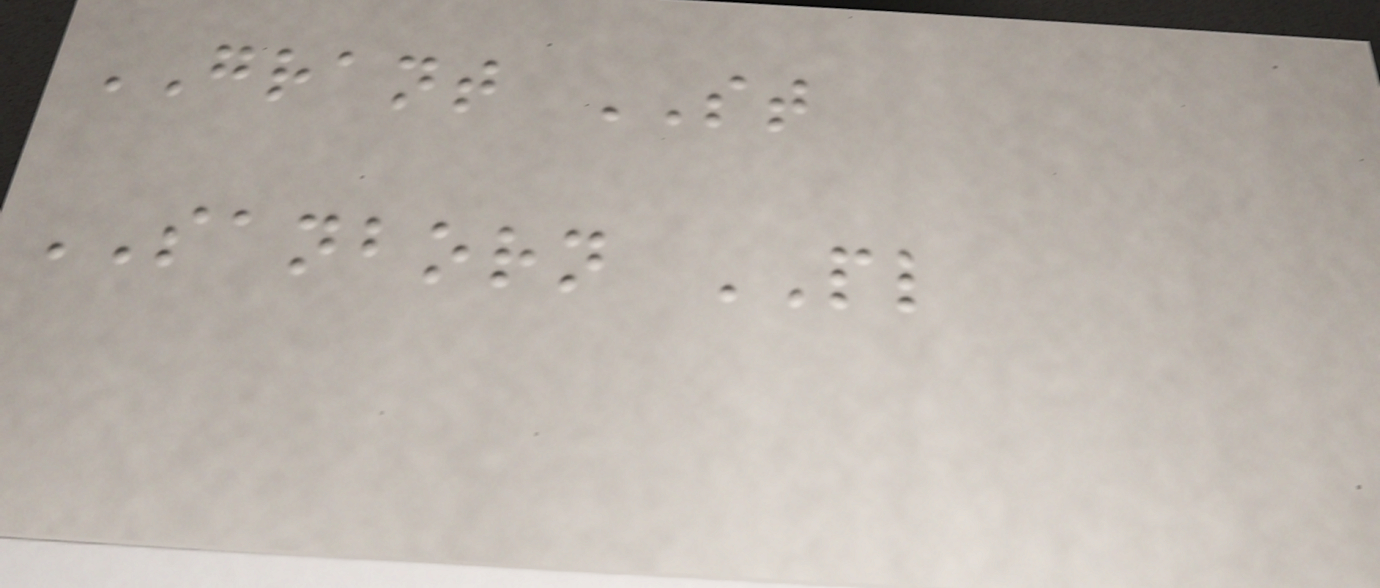GRANT ST
SANBORN PL
